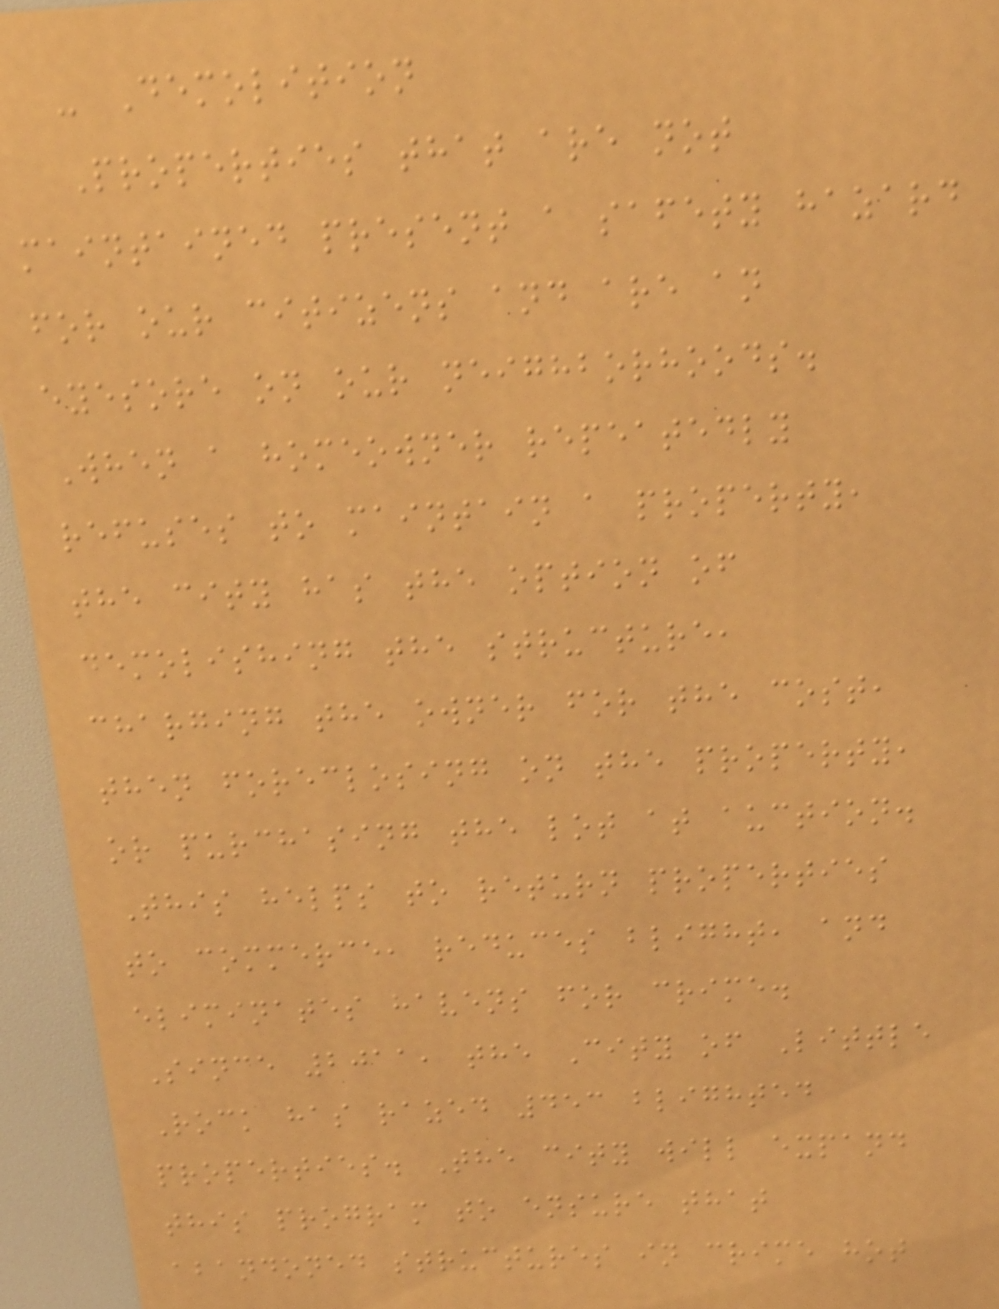- Demolition
Properties that are not
maintained present a safety hazard
for our citizens and are an
eyesore on our neighborhoods.
When a homeowner repeatedly
refuses to maintain a property,
the city has the option of
demolishing the structure,
charging the owner for the cost,
then foreclosing on the property,
or purchasing the lot at auction.
This helps to return properties
to commerce, reduces blight, and
eliminates havens for crime.
Since 2011, the City of Little
Rock has razed 453 blighted
properties. The city will expand
this program to ensure that
abandoned structures in crime hot
